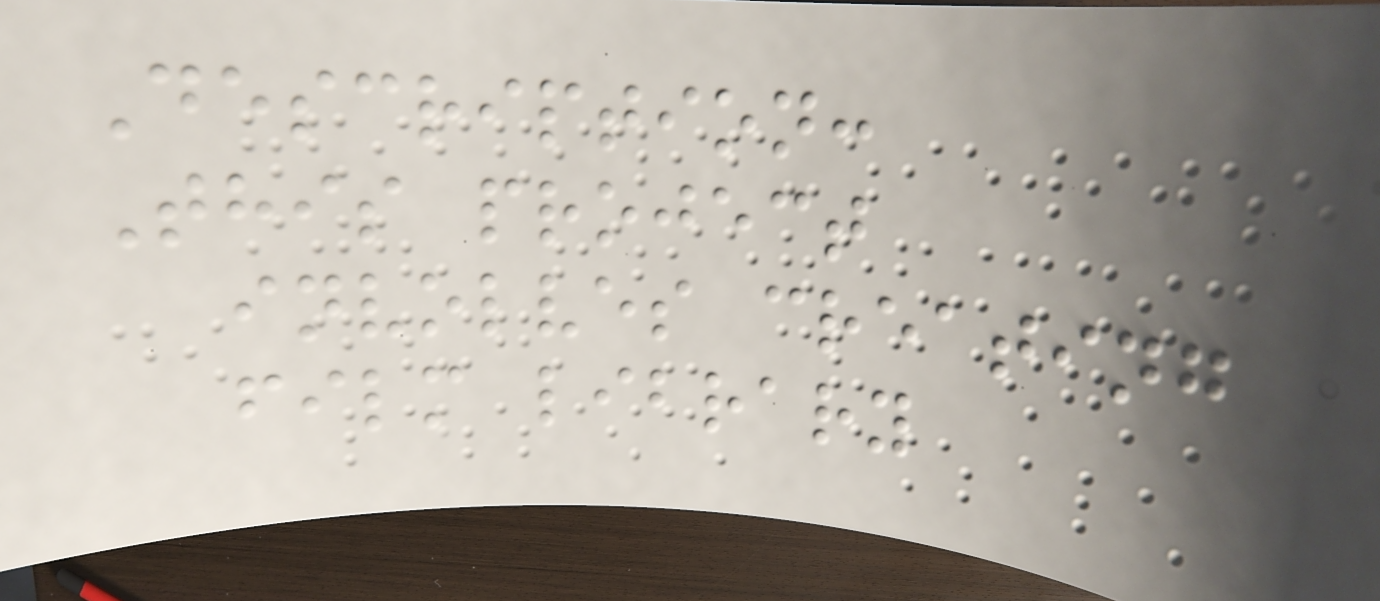Description:
This project
involves creating a
film library
